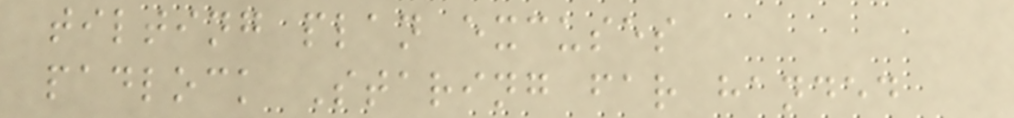tilting plan excuses
padlock Staring far handed
